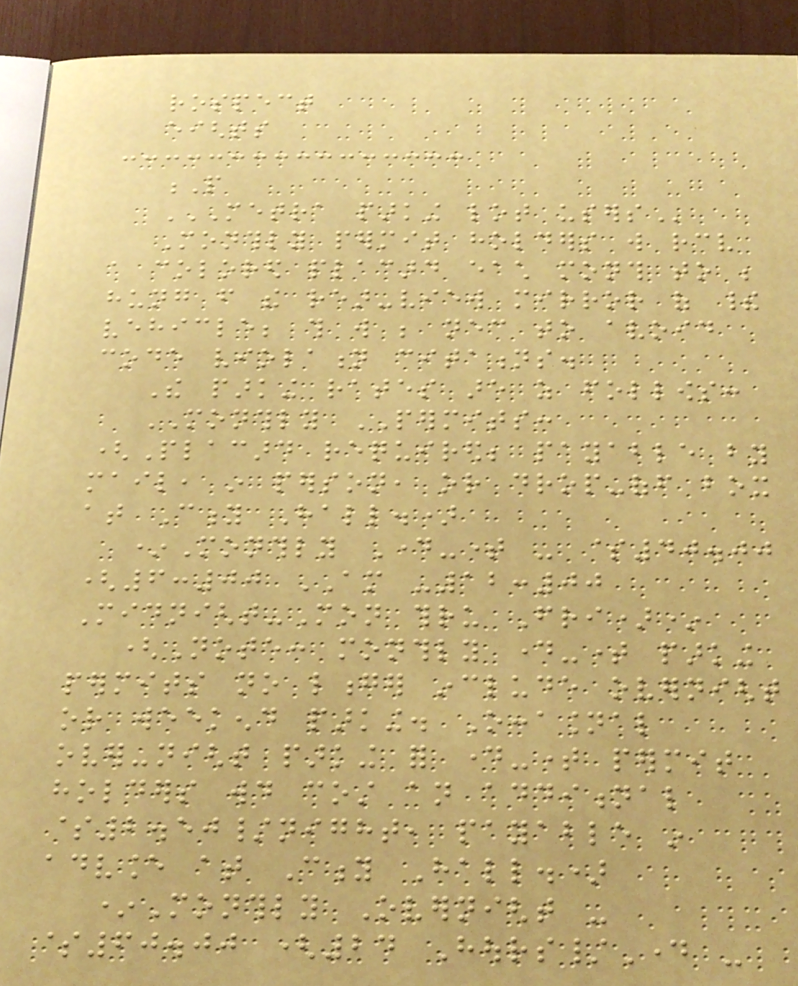rospect
eights
P
METRA PARKING LOT USERS
Monthly permit holders will receive
a colored placard each month to be
hung from the rear-view mirror of their
vehicle; this will be necessary to avoid
code violation citations.
The parking rates are as follows:
MONTHLY PERMITS:
(Placard required; payable by
mail, in person, or drop-off box
at City Hall.)
*Monthly Day-time - $40.00
(6:00 AM -12:00
Midnight-Mon thru Fri)*
(Note: monthly day-time parking
permits no longer include overnight
or weekend parking. Occasional
over-night parking for day-time permit
holders would cost an additional
$2.50/night, payable in
advance at City Hall.)
*Monthly Overnight -
$60.00 (24 Hours/Day -
